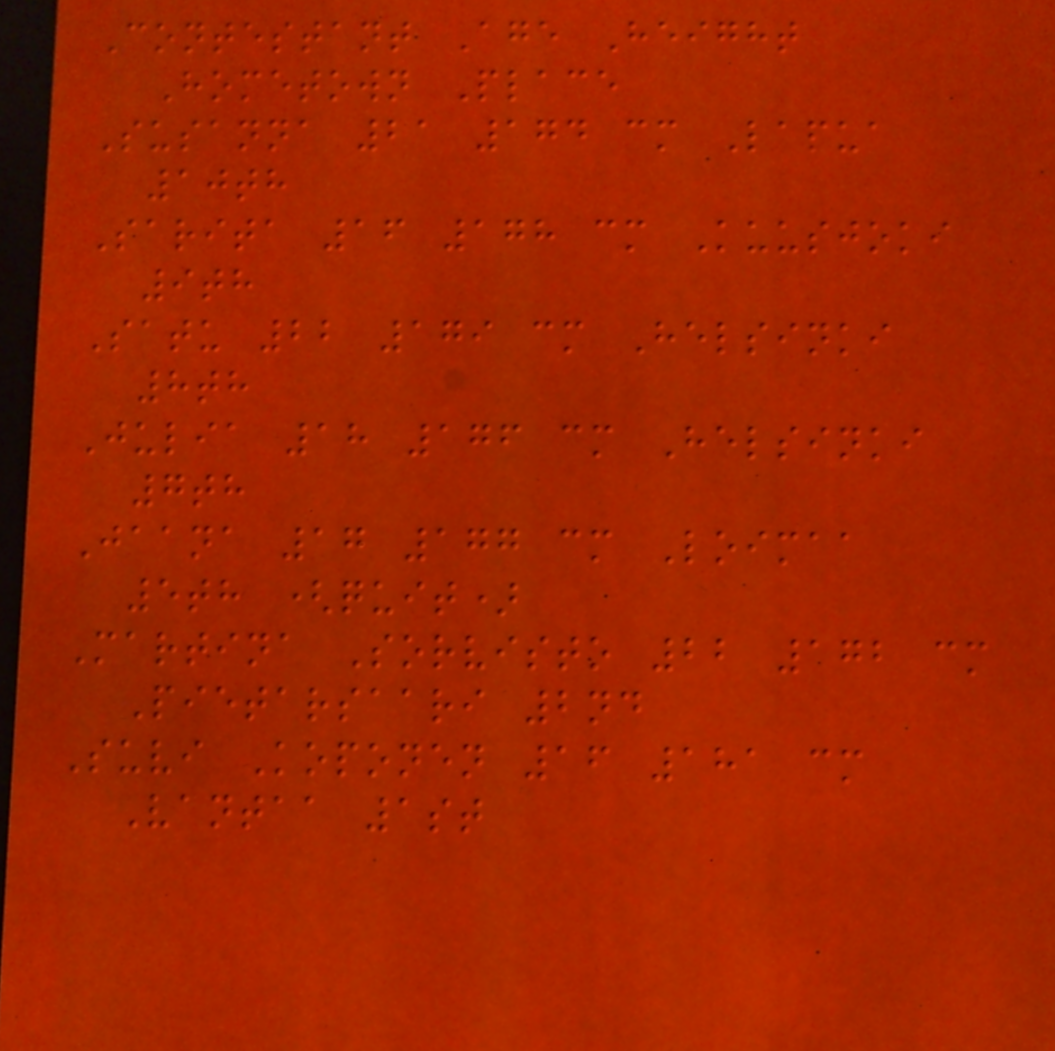Contestant Age Height
Hometown Place
Susanna 21 174 cm Lapua
10th
Sarita 16 178 cm Kuusjoki
9th
Satu 22 179 cm Helsinki
8th
Julia 18 176 cm Helsinki
7th
Jaana 17 177 cm Loimaa
5th (quit)
Martina Sorvisto 22 172 cm
Pietarsaari 2nd
Suvi Koponen 16 181 cm
Vantaa 1st
